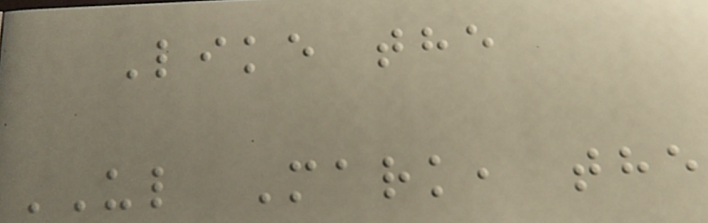Like the
UL Mark, the
